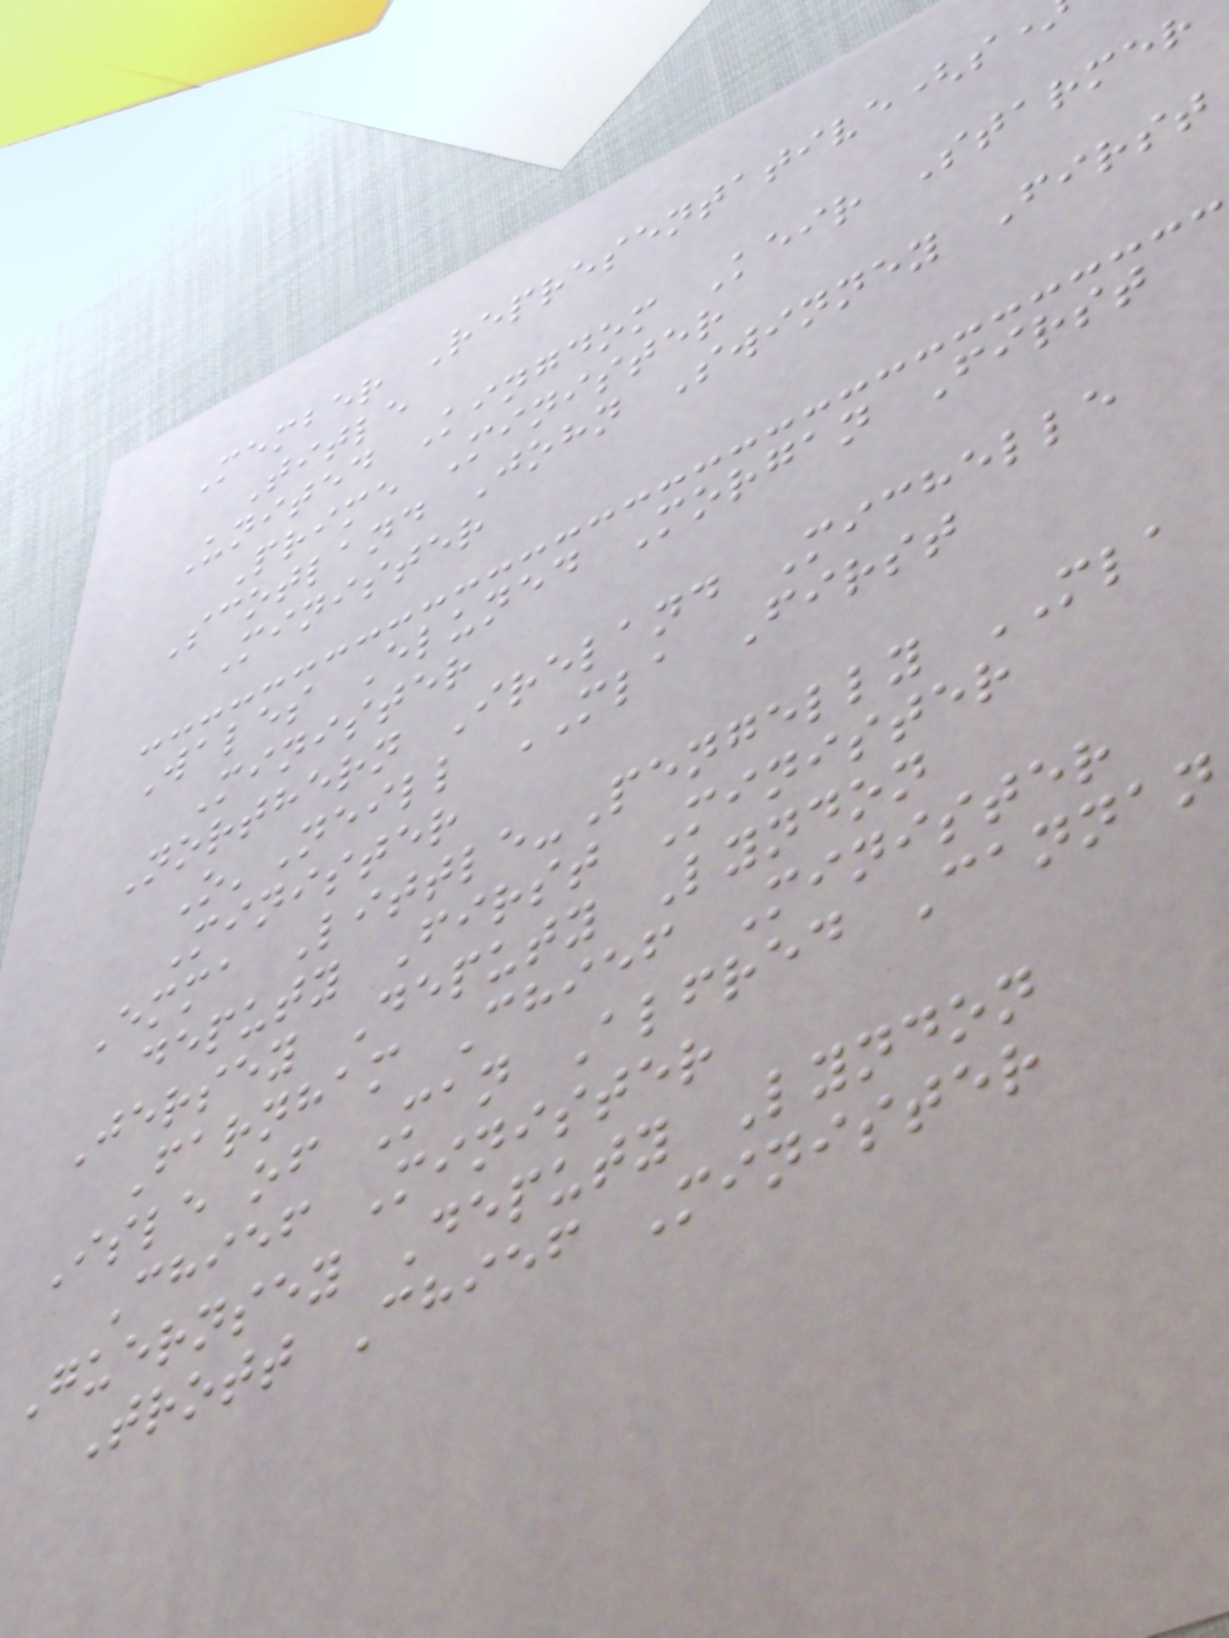Member Representative(s
Title
United Kingdom Keir Starmer
Prime Minister
Scotland John Swinney First
Minister
Wales Eluned Morgan First
Minister
Northern Ireland Michelle
O'Neill MLA First
Minister
Emma Little-Pengelly MLA
deputy First Minister
Jersey Deputy Lyndon
Farnham Chief Minister
Isle of Man Alfred Cannan
Chief Minister
Guernsey Deputy Lyndon
Trott Chief Minister
